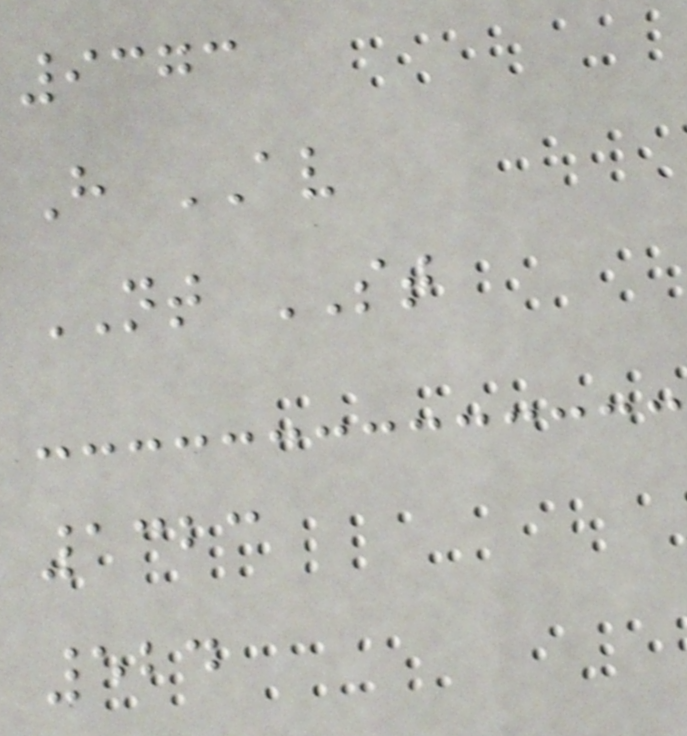9373
H AV
NT ST
1323
524
